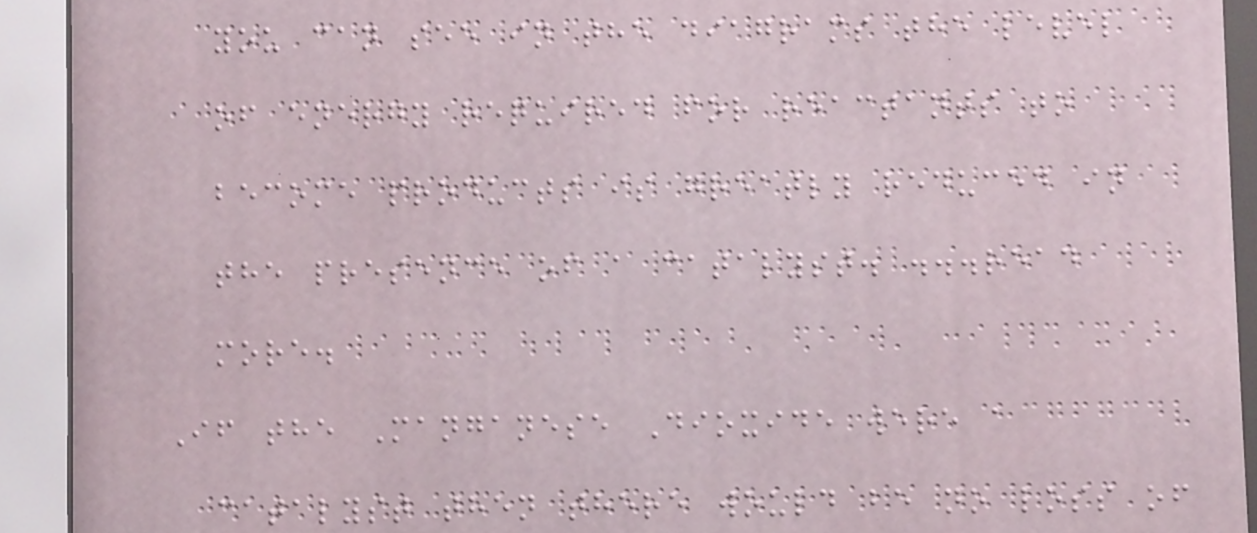you can see in the diagrams the level
of energy required for reactants to
become products is greatly reduced in
the presence of a catalyst. ...read
more.
If the Manganese Dioxide were a
catalyst then there would be no loss of
